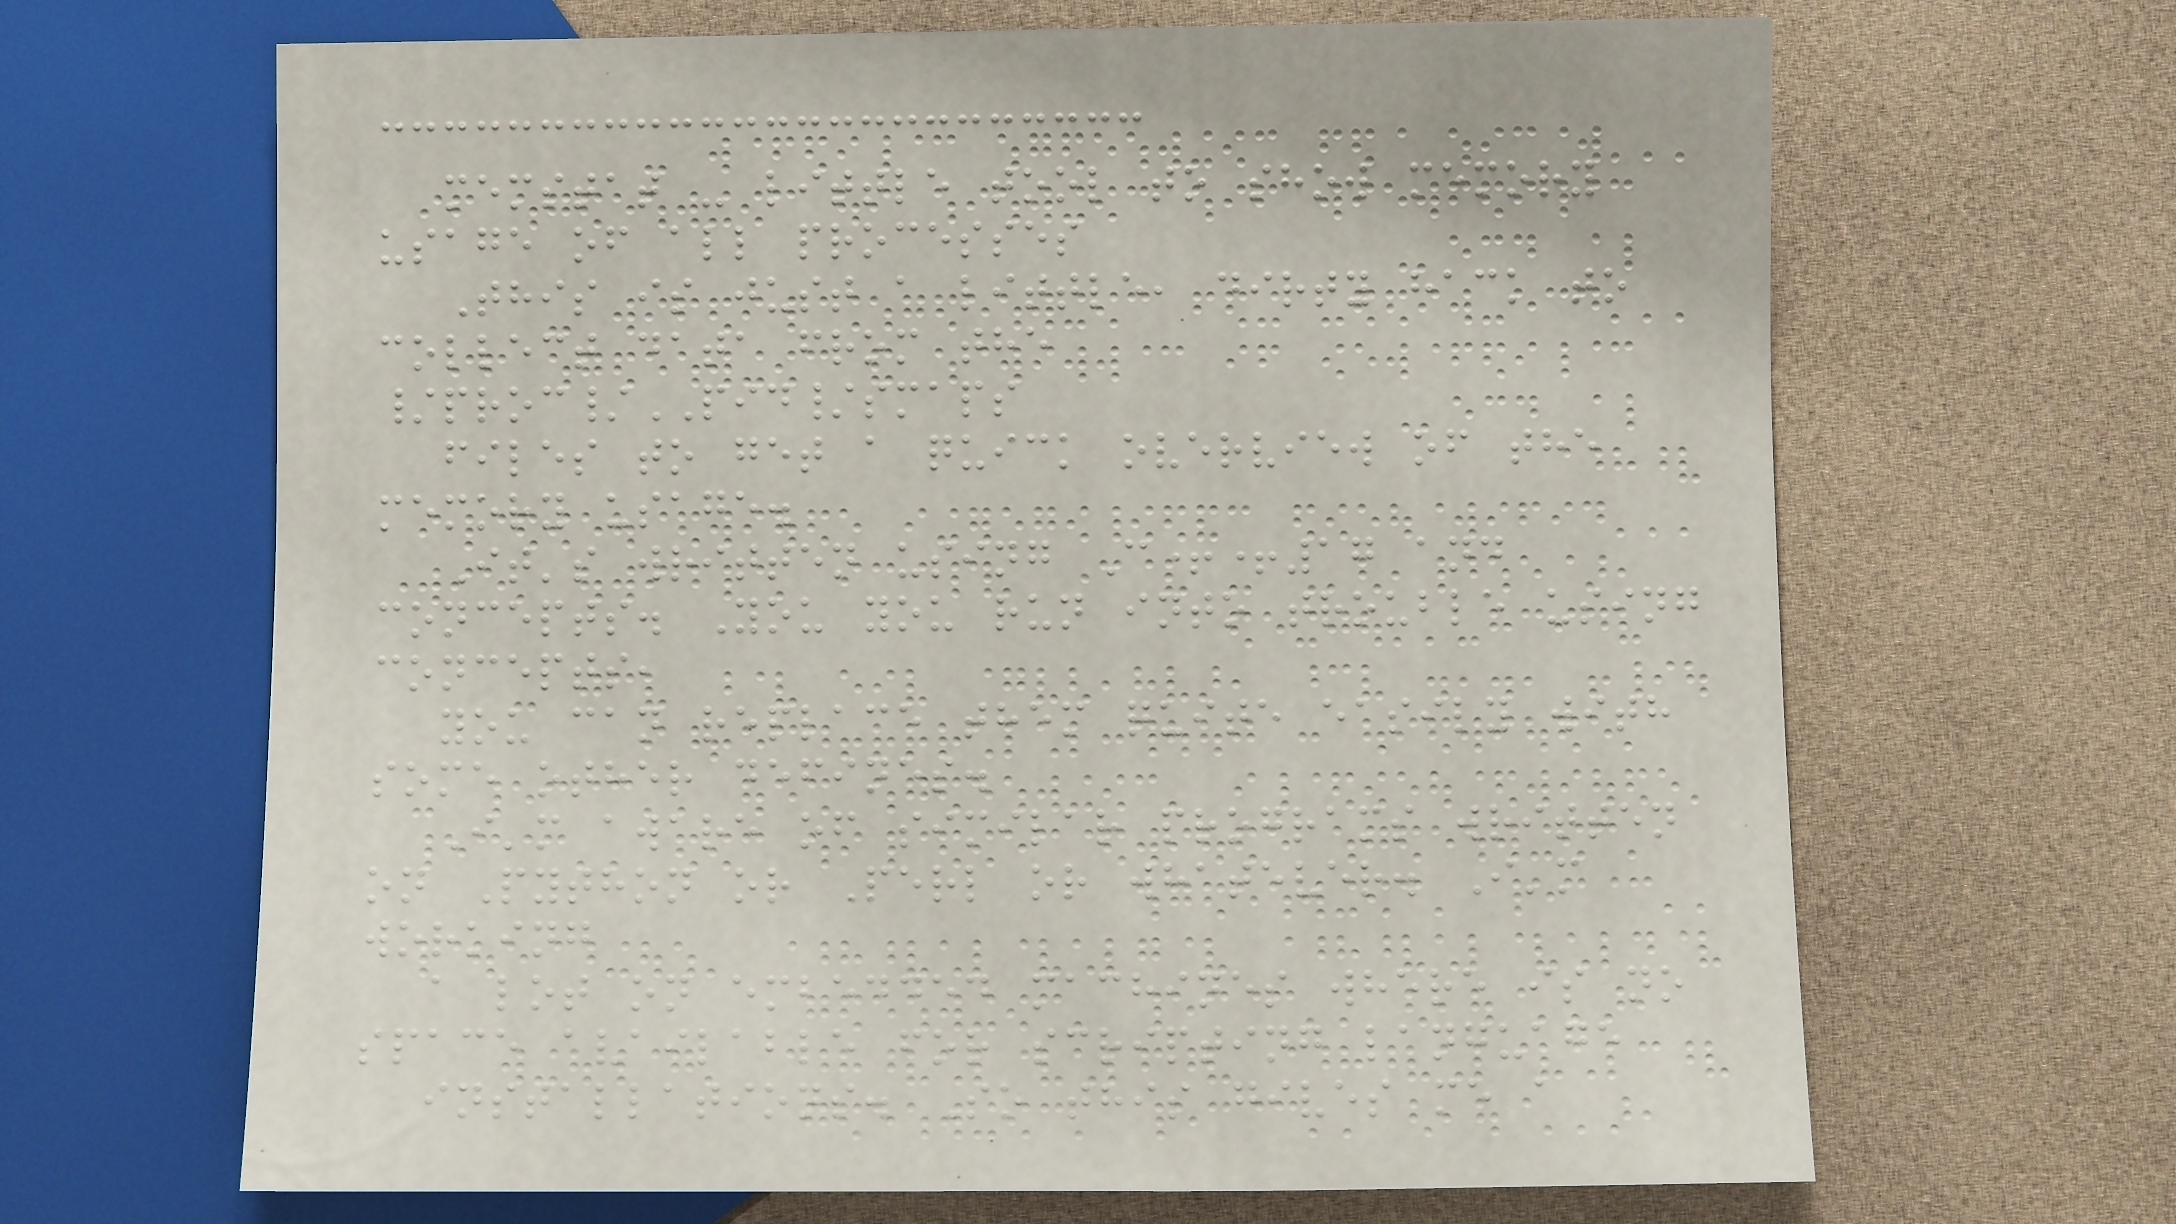memstat - little tool to show memory
usage of all processes
This is just a little, dirty hack to
collect data from the
/proc/PID/smaps
files to get a quick overview of the
memory usage.
It's written using C++17 and
concepts. You you run into trouble using
concepts,
you can replace them quite easily with
some other defines.
I'm aware of similar programs written
on Python or Perl or whatever. I'm
working
a lot on embedded machines where is no
space available for scripting language
installations. So this gives me a
